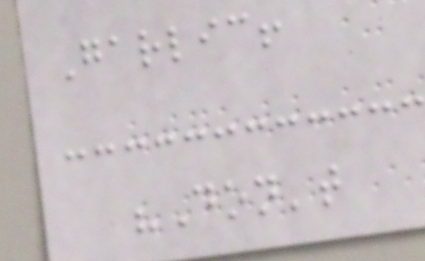Garlic!
"Don't
